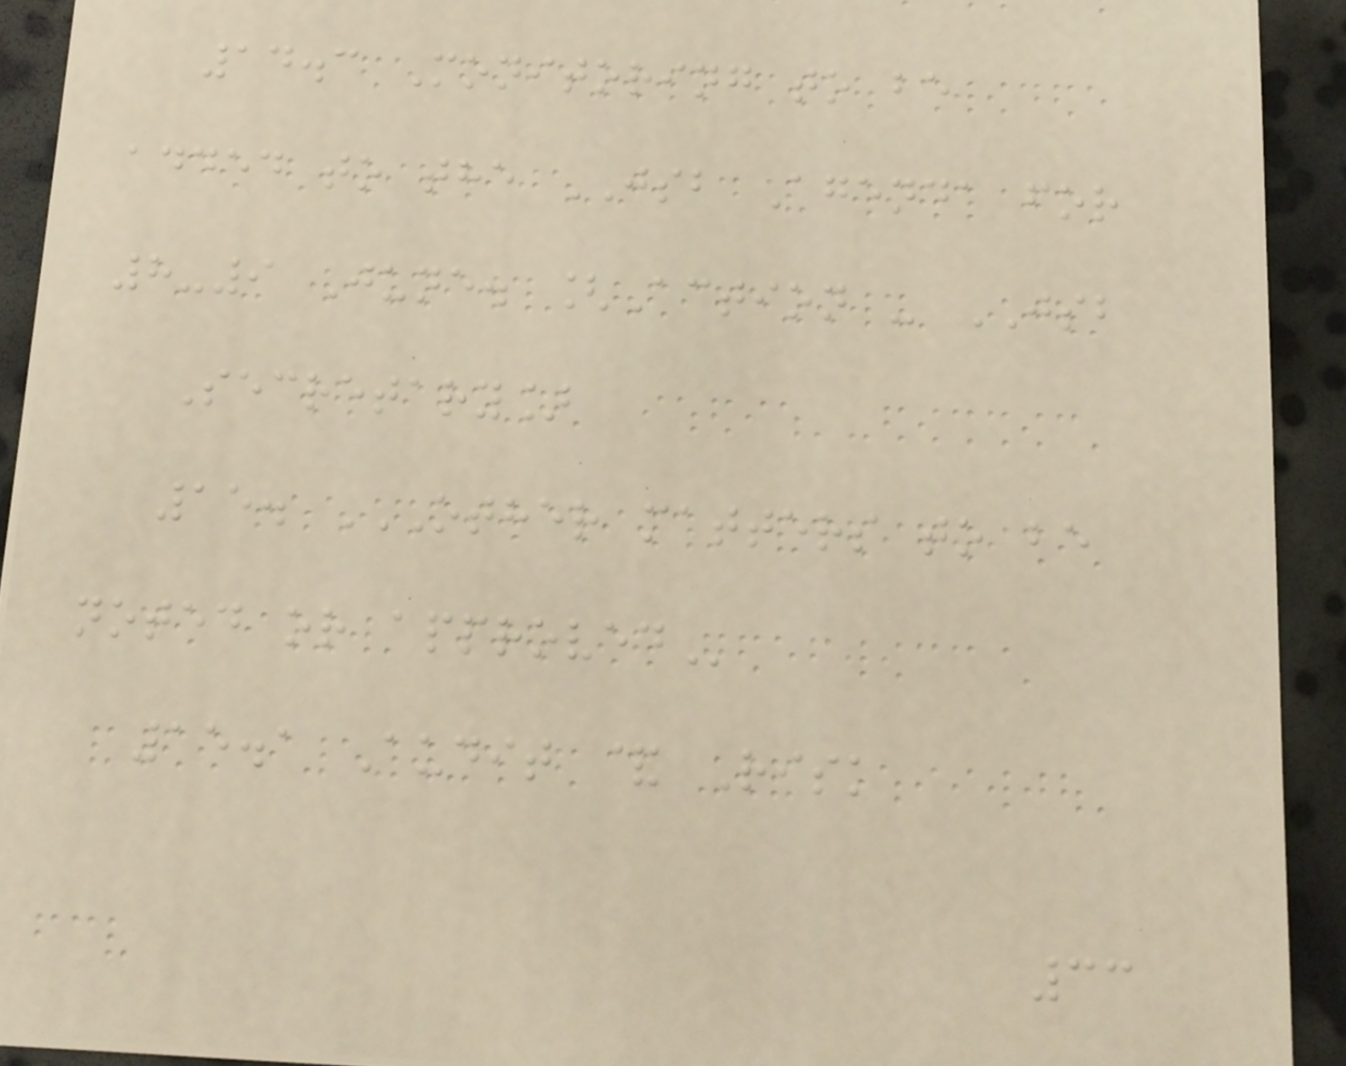14.3 Monitoring to be
added to the JSB Agenda for
8-9 June. [Action - JSB
Secretary]
15. OTHER MATTERS TO BE
NOTED OR APPROVED
15.1 Audit & Risk
33
